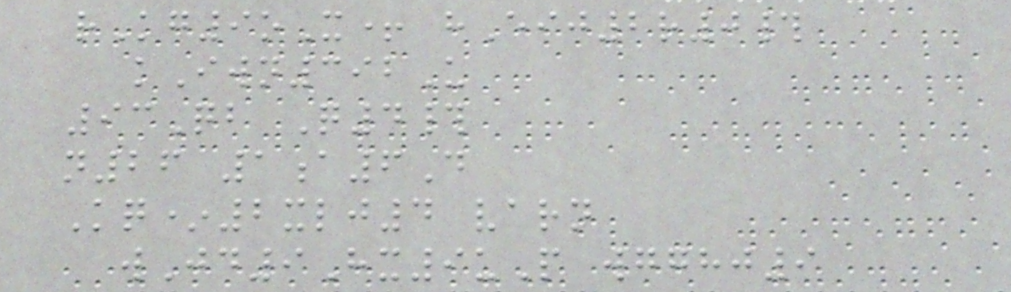rKg9oX+ hEij2r0#
kIwn392U
93Qb Q4#
n26 1a6D
Kq*2xlj4 varn
wJd9Hx9uP wgghj9
